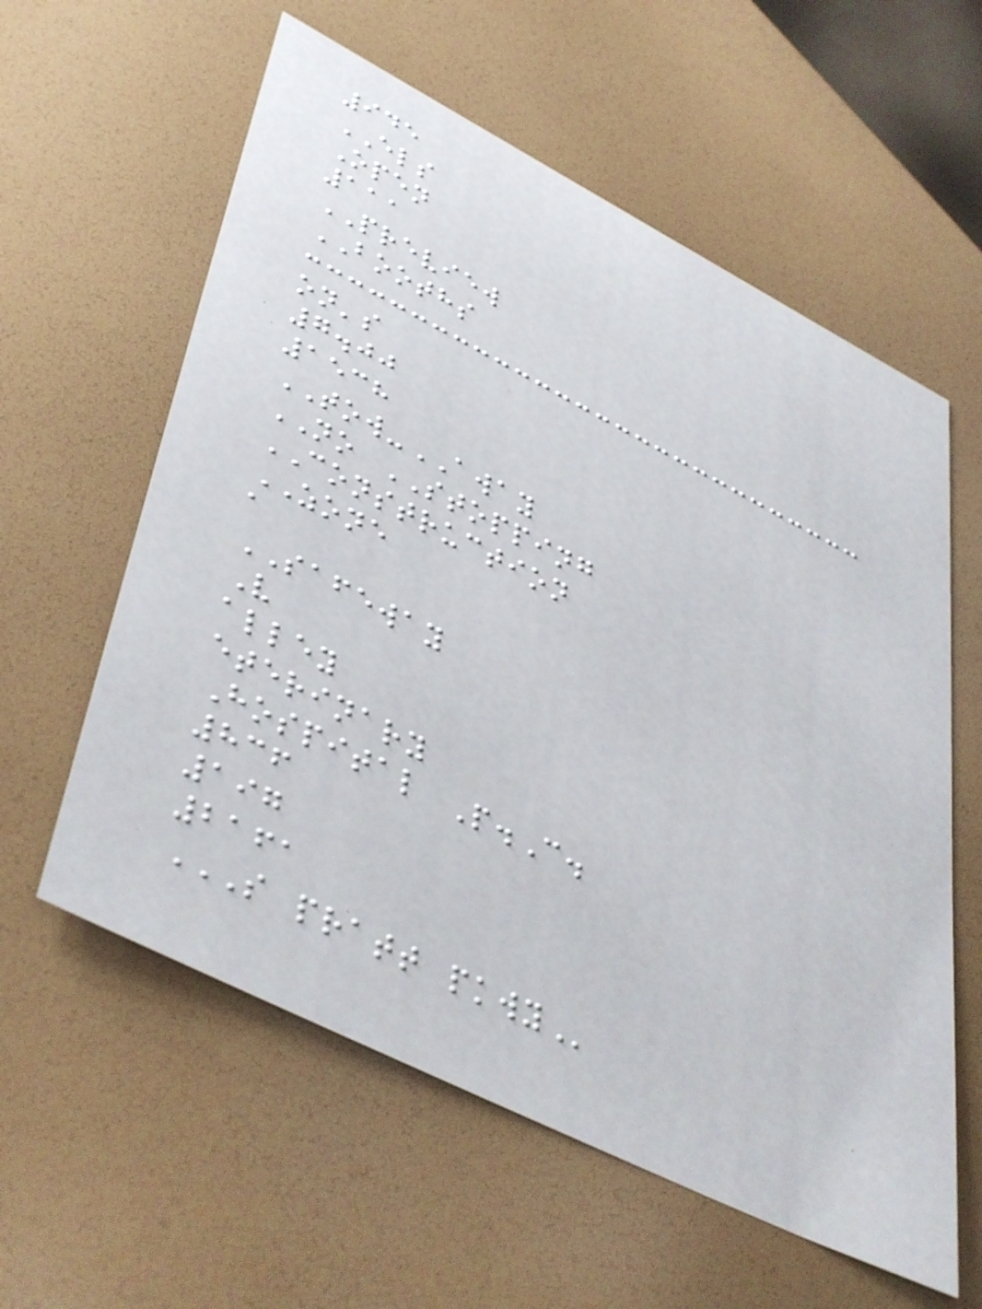945
ELS
Open
111
PREVIEW
BOOTHS
on's
7.00
1538
TOW-AWAY
NO STOPPING
CONSTRUCTION
ZONE
a
SAFEWAY
V
alley
eterinary
Hospital P.C.
836
197
2161
S PRATT PKWY
